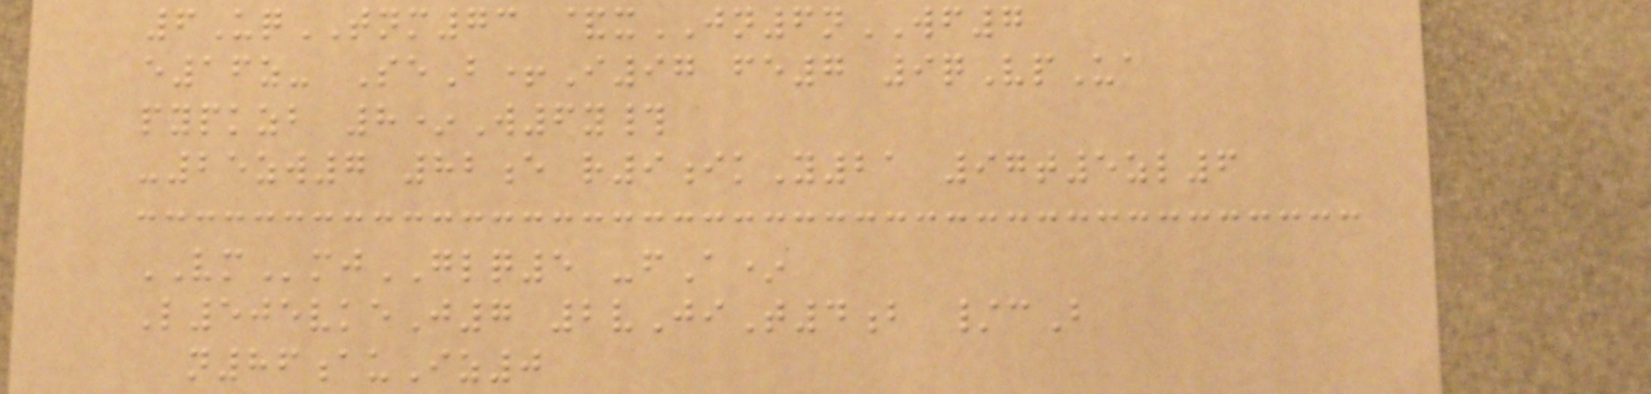6UqTNM73 &xJN6nWF7
e16z- SeB+I97 fe7 9qVpUa
pypkzb 8*W6y#
-25zw7 82e r9ikY21 97t5zl6
VMmjGLQ5 -fA*
L505vkeJ7 2vJiT4b /cB
n86auIz0
